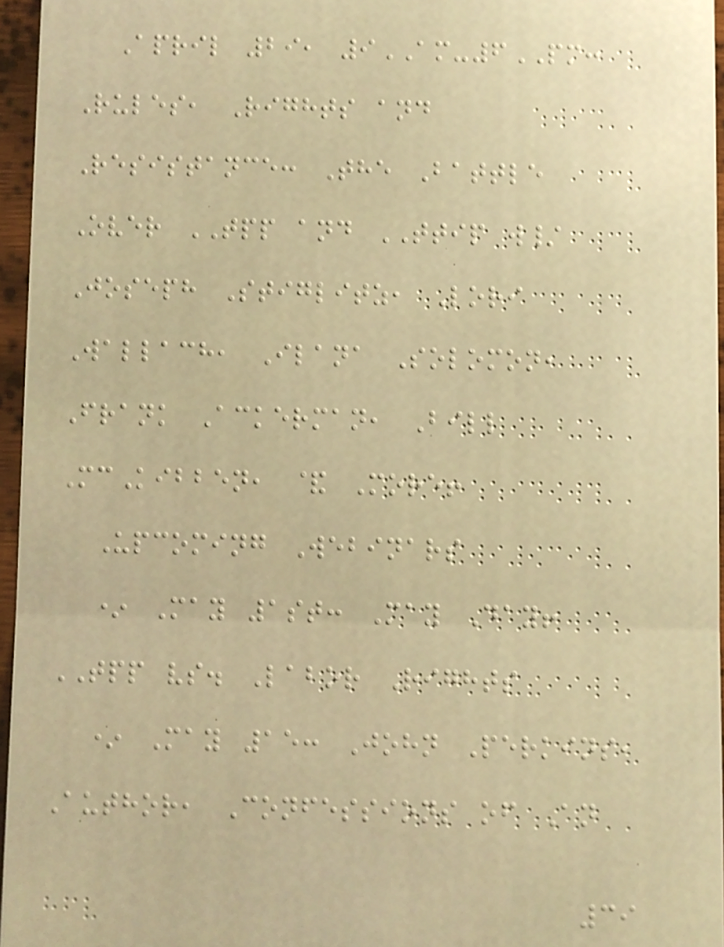April 29, 9AM-6PM:
Rules, Rights and
Resistance: The Battle
Over TPP and TTIP w/
Joseph Stiglitz, Lori
Wallach, Ilana Solomon,
Frank Ackerman, Bill
McKibben, & More!
Upcoming Webinars
* May 1st: May Day!
TPP vs. Labor Rights
* May 15: John Perkins,
Author, Confessions of An
39
